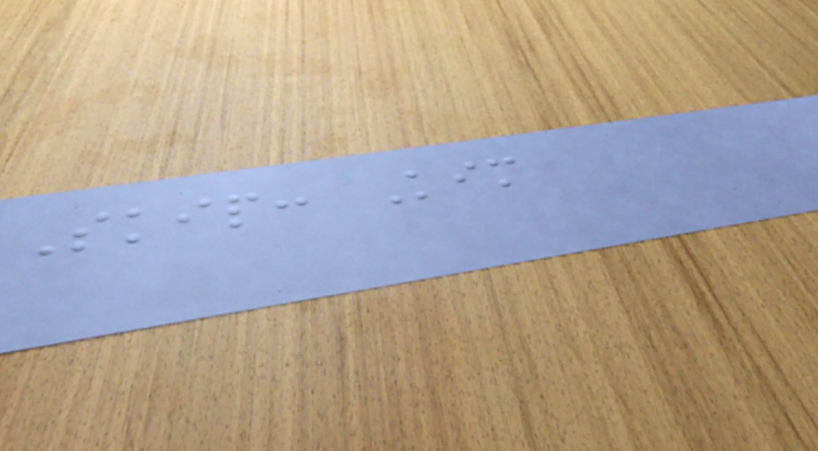Skip: Kim
